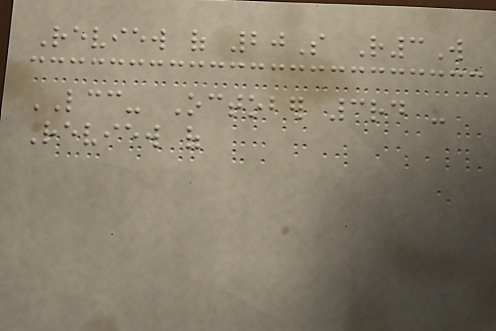Review of 20S R3W
LCC- October 3rd -
Review of
